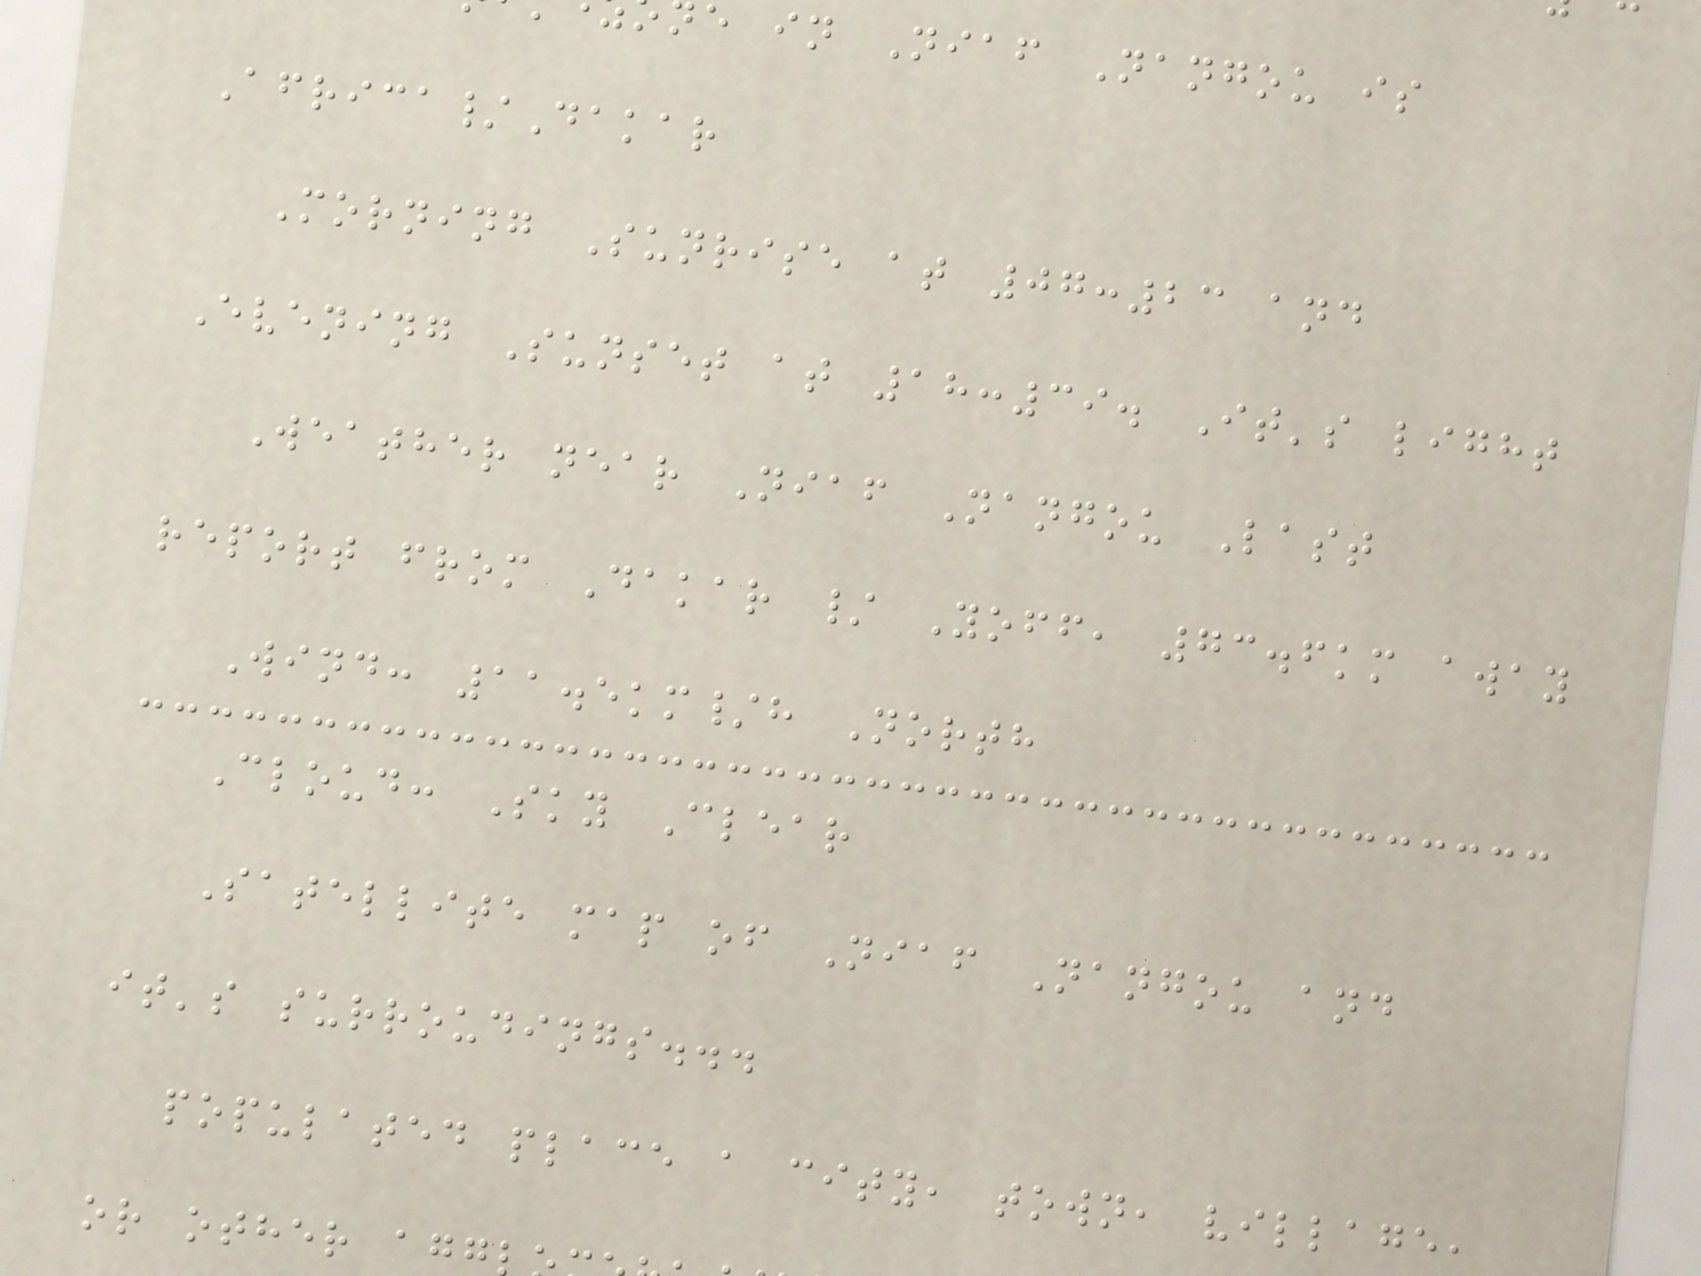e in Niaf Nangou is
Africa/Dakar
Morning Sunrise at 07:23 and
Evening Sunset at 18:39. It's light
Weather near Niaf Nangou Last
report from Dakar / Yoff, 73.6km away
Wind: 11.5km/h North
Cloud: Sky Clear
Satellite map of Niaf Nangou and
it's surroudings...
populated place a city, town, village,
or other agg
